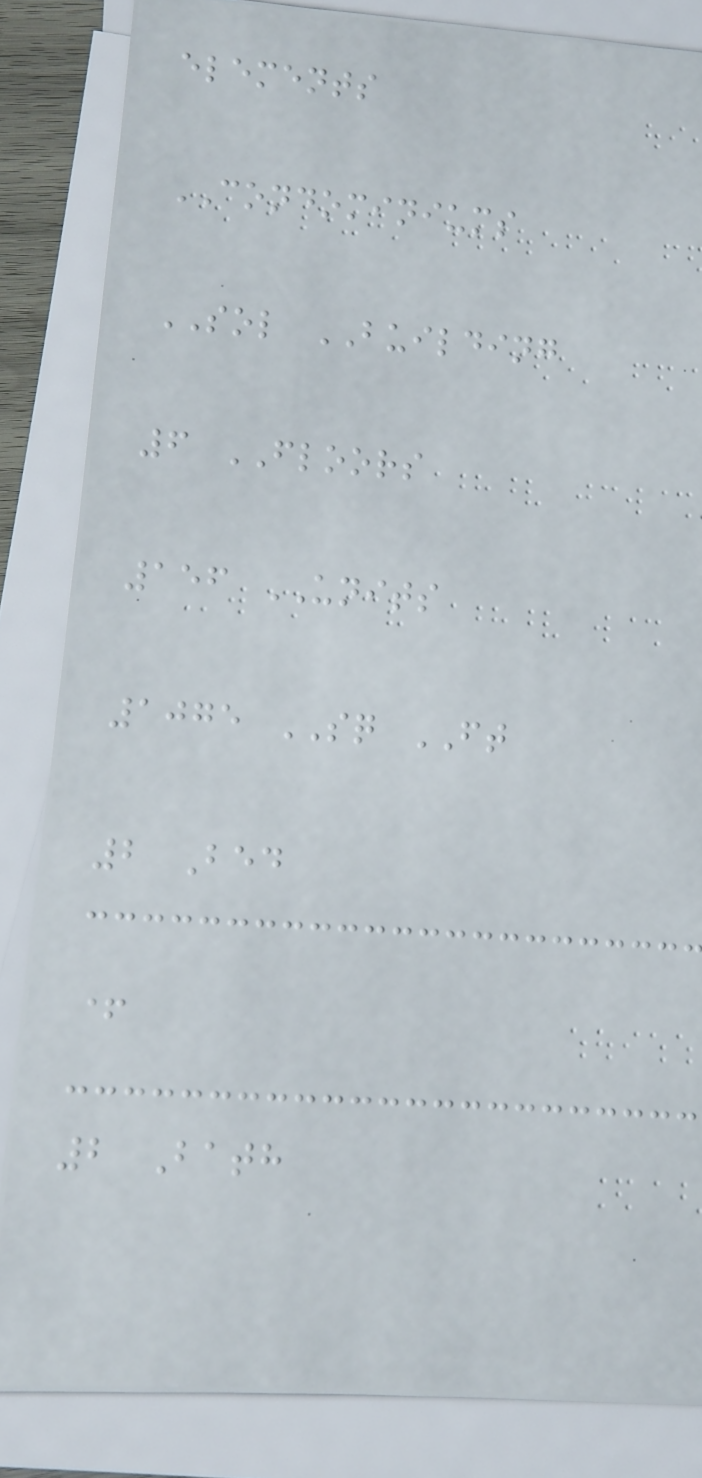elements
CONDOMINIUMS
SOL BUILDING
6 FLOORS
156 UNITS
1075 SQ FT
2 Bed
+
2 Bath
